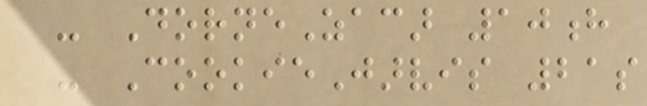- DorneZacar 10h
- CookieJarvis 21s
